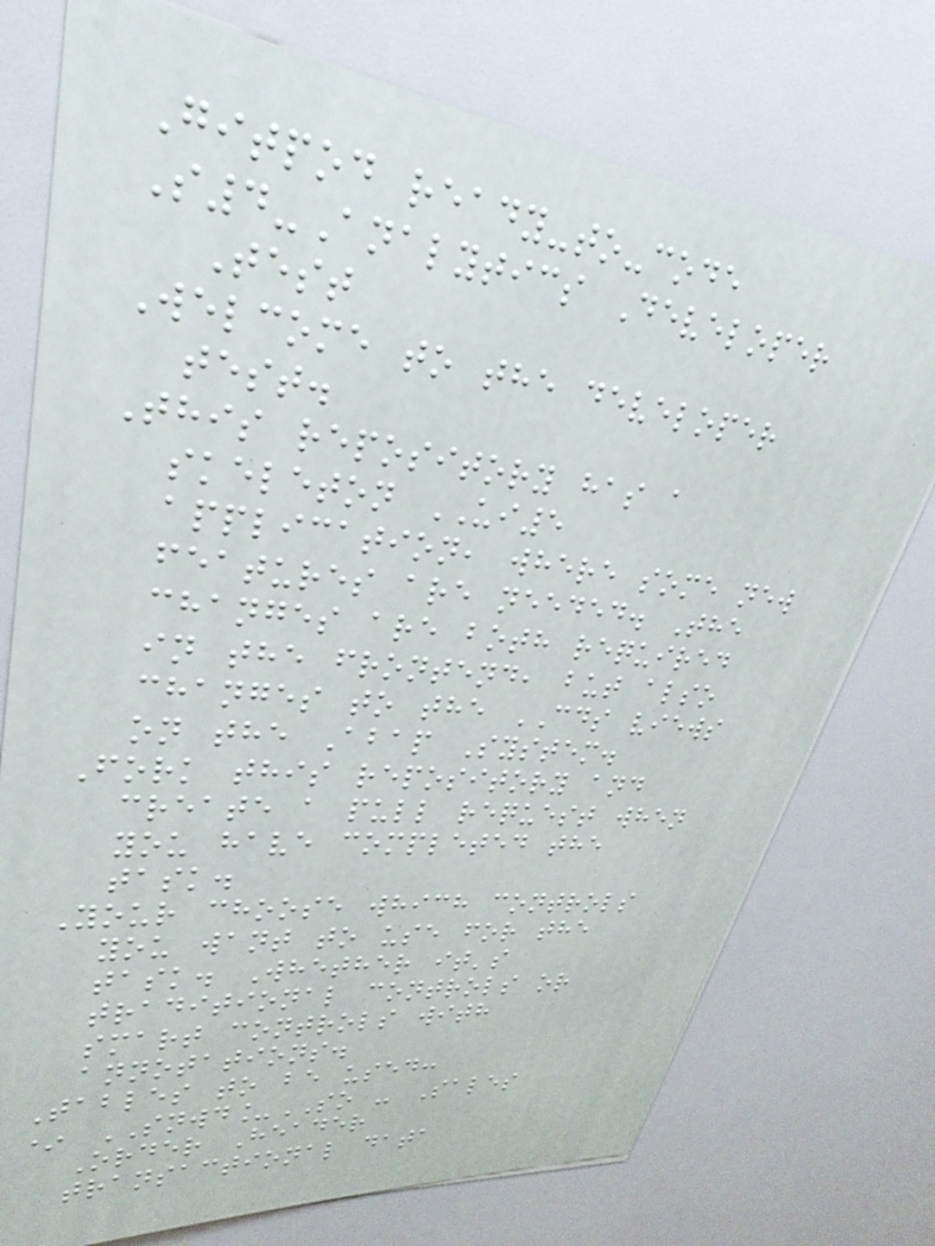Gitpod ready-to-code
S4-Analytics Developer
Test
Welcome to the developer
test.
This repository has a
skeleton UI5
application, where some new
features are needed. The
changes are both required
in the frontend, but also
changes to the CDS views
on the Abap System.
Fork this repository and
create a pull request when
you have completed the
task.
Your choose which controls
you want to use for the
task. Whether it's
traditional controls or
smart controls with
annotations.
Tables to be used:
* SNWD_SO - Sales
Order Header
transactional data
